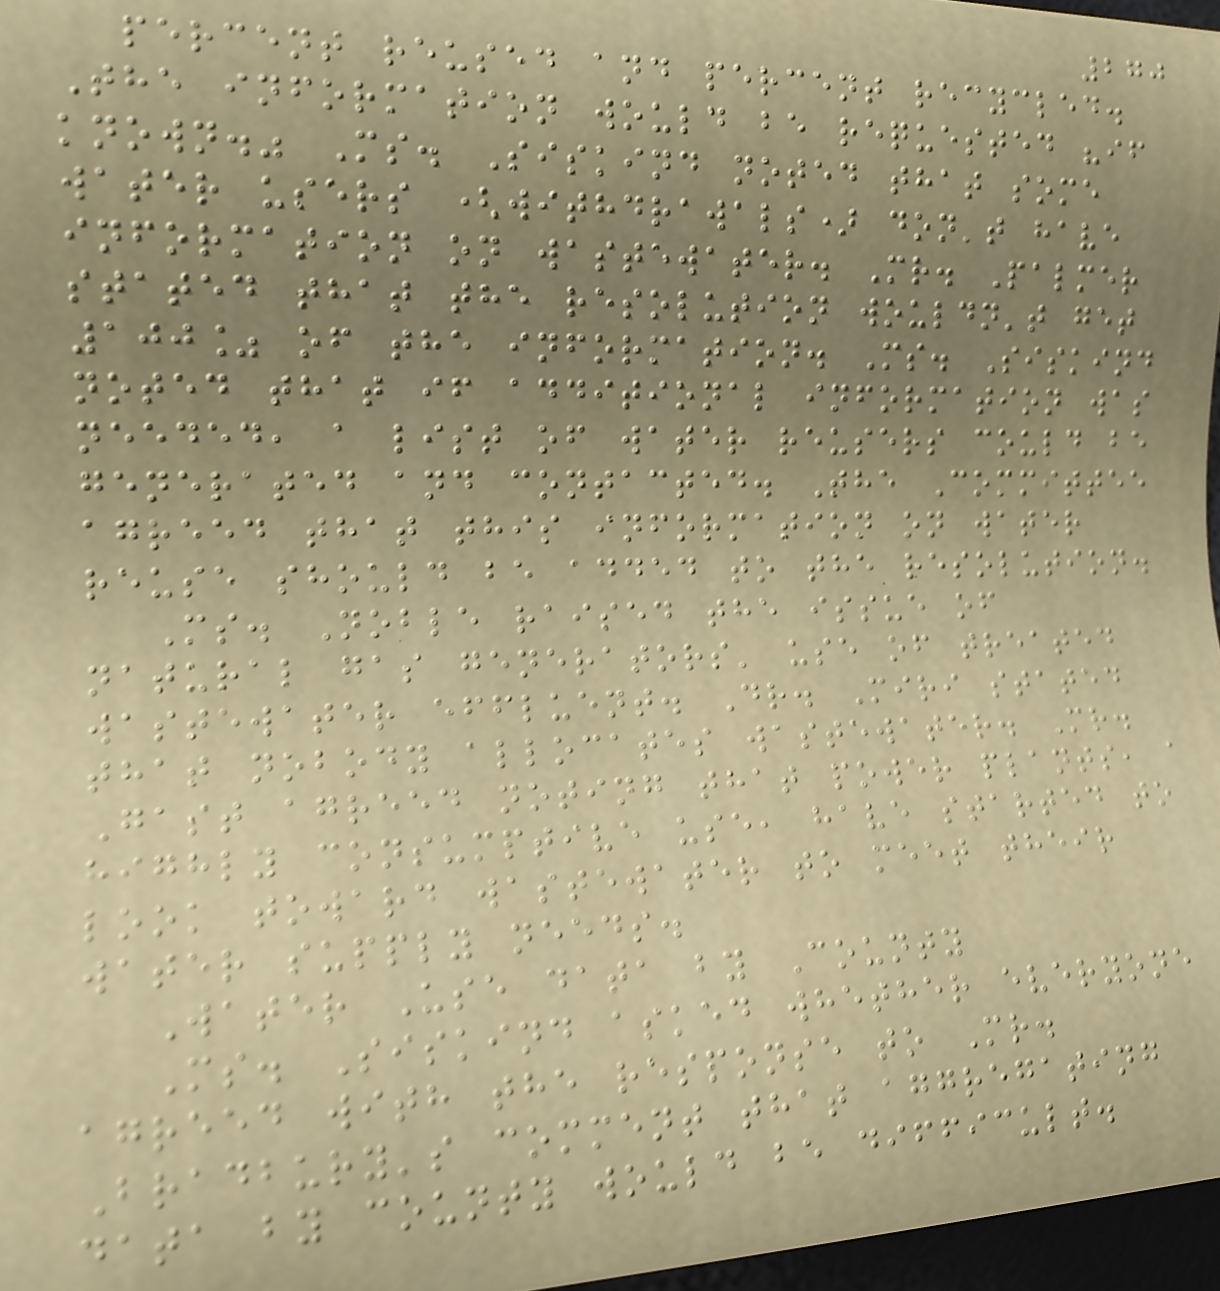270
percent reused and percent recycled.
The information would be requested "if
known." Ms. Siskind noted that some
water users (withdrawals) don't have
information on wastewater. Mr. Palmer
stated that the resolution wouldn't get
100% of the information. Ms. Siskind
noted that if additional information was
needed, a list of water reusers could be
generated and contacted. The Committee
agreed that this information on water
reuse should be added to the resolution.
Ms. Noble raised the issue of
natural gas generators' use of treated
wastewater effluent. Dr. Miri stated
that nobody allocates wastewater. Mr.
Gast agreed noting that power plants, a
highly consumptive use, have started to
look toward wastewater to meet their
water supply needs.
Water Use data by County
Ms. Siskind asked whether everyone
agreed with the response to Mr.
Bradbury's comment that aggregating
data by county would be difficult.
